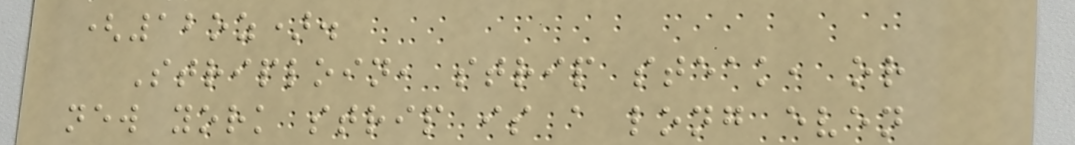(12oz).
Striploin, strip steak, or
new york strip is a long even
